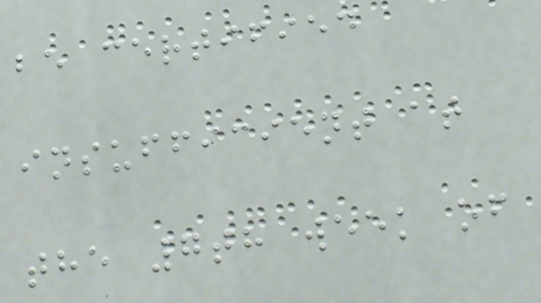be certified
insufficient at
the 7th week of
